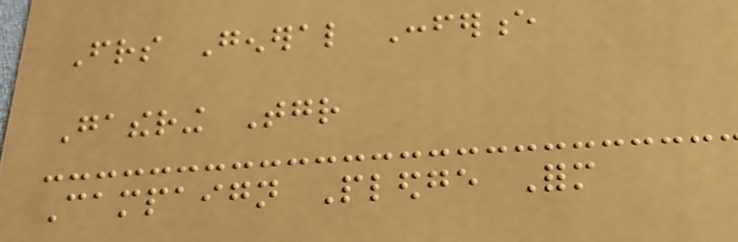Friends General Conference
Gathering Together
Campaign Pledge Form
